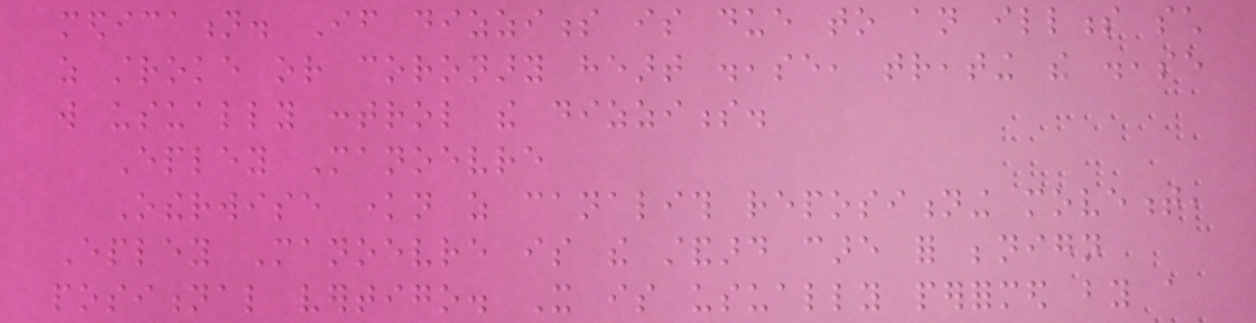medication. If dizziness is due to an illness such
as stroke or coronary heart disease, treating the disease
will usually control the dizziness.
Epley Manoevre
Otherwise known as canalith repositioning movement,
Epley Manoevre is the standard care for benign
positional vertigo. It is usually performed by a
